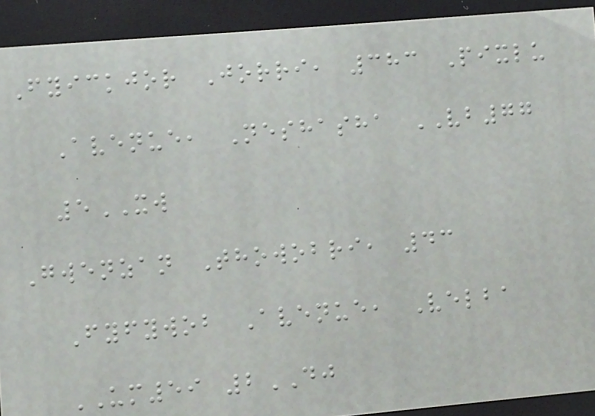Fyickjor Jorri, 383 Pixlu
Avenue, Neshasha VB77
5XW
Gwenzan Thowobri, 43
Fyfywob Avenue, Velba
UM59 2DJ
